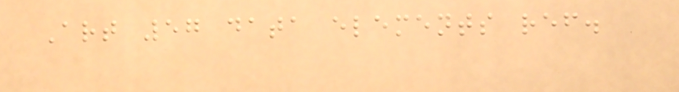Art 57 data elements ref.
